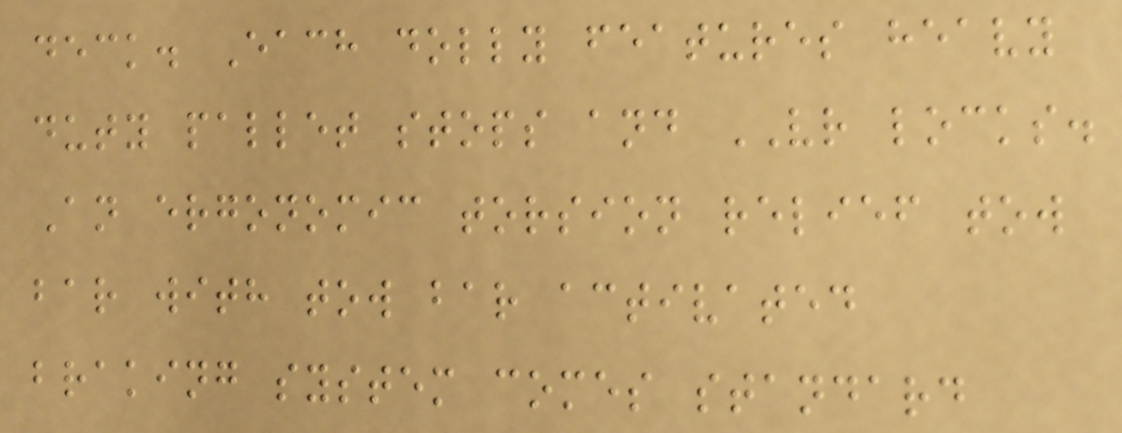deck. Each dolly features heavy
duty pallet stops and VR locks.
An ergonomic torsion relief tow
bar with tow bar activated
braking system comes standard
